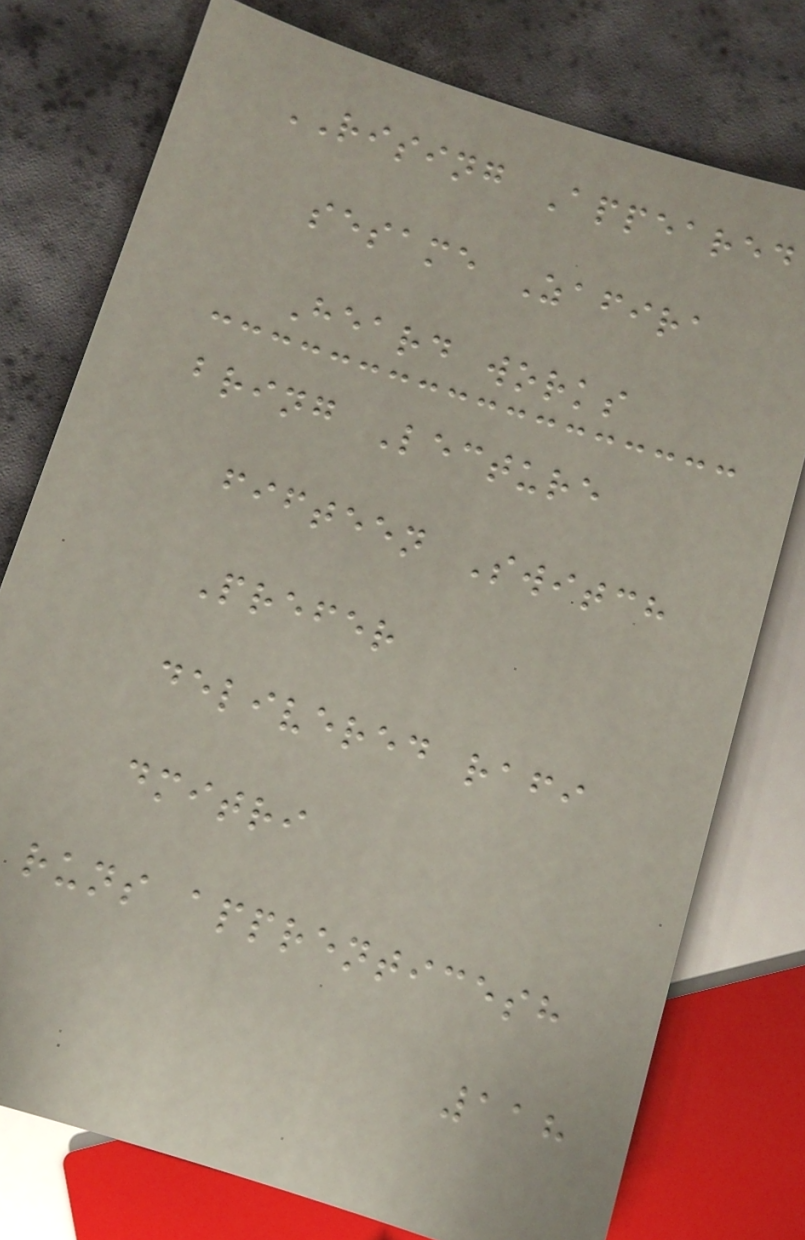RISING Appeared
sesame Zafira
Heard works
bring Lecture
fifteen Switch
Prefer
delivered rafi
dmitri
runs apprenticesh
118
